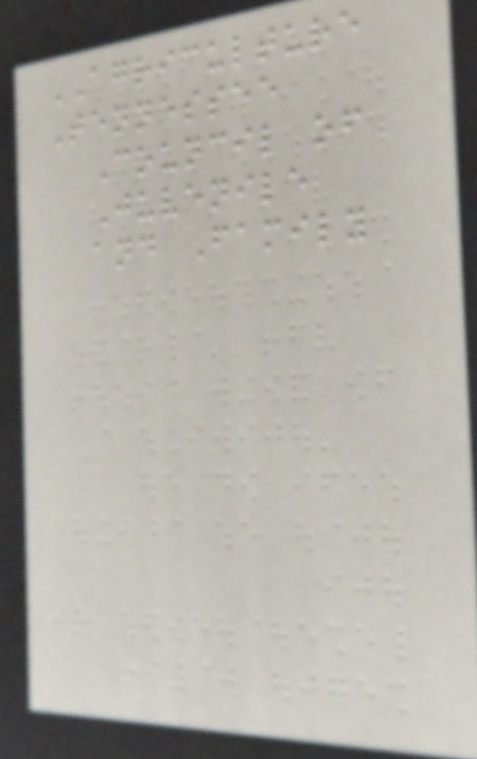AGRICULTURE
Tennessee
Council of
Juvenile
and Family
